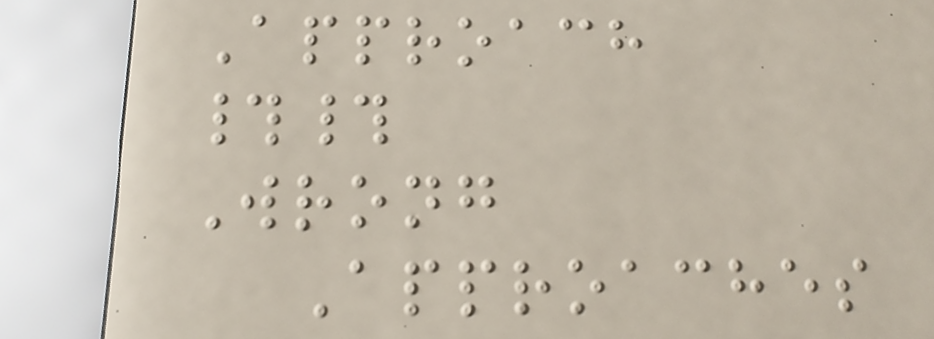Approach
##
Wrong
Approaches
